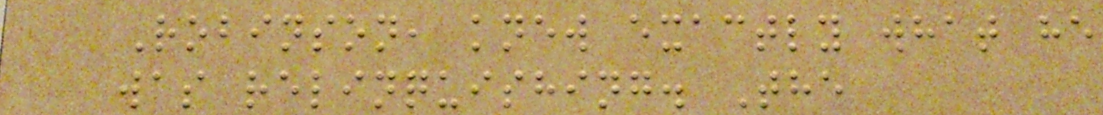Robinson, knew exactly what he
was relinquishing. The
